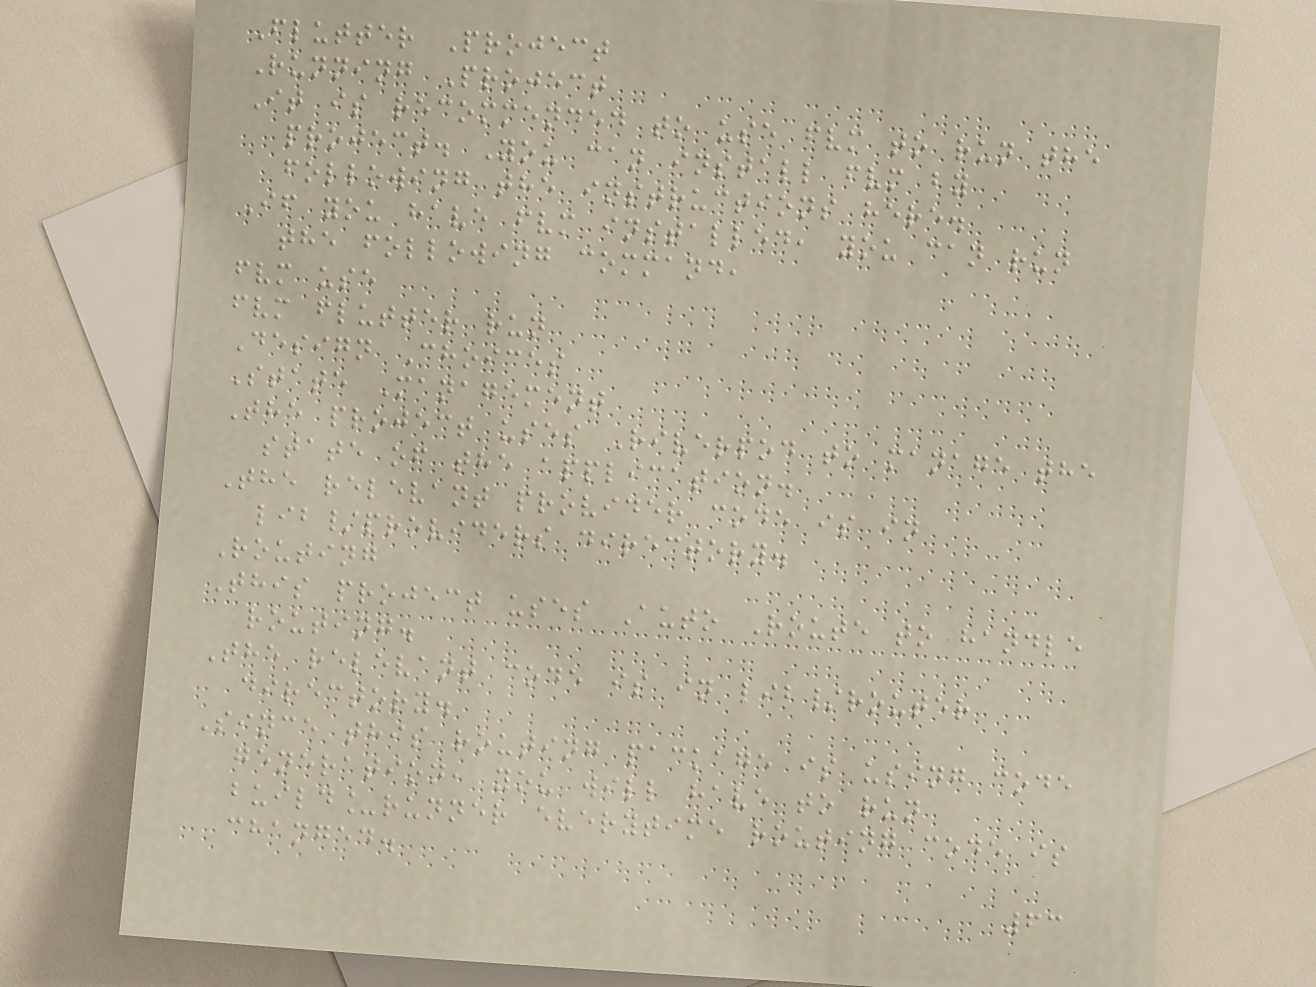Flutter Project
Running Project
It is recommended to use fvm to run the
project. You can install fvm by
following the instructions here.
If you have fvm installed, you can run
the following command,
fvm use
fvm flutter run
Design Choices
State Management
The project uses Riverpod to manage the
state of the application.
The relevant provider code is in
lib/providers directory.
Routing
This project uses Auto Route to handle
routing.
The relevant code is in lib/router
directory.
Since this routing package is using code
generation, you will have to run
build_runner everytime routing code is
changed.
63
